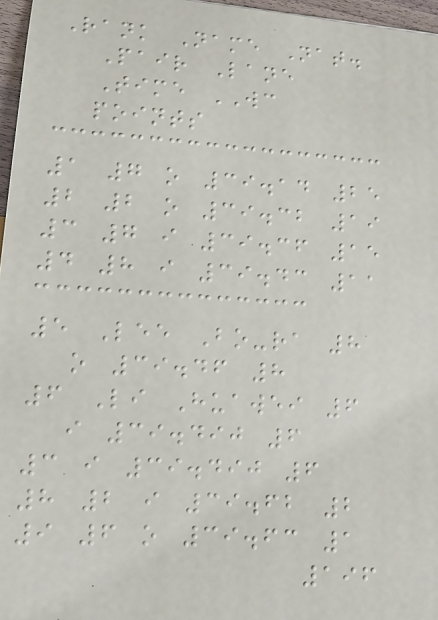Rank Name Nat.
Pair Lane
Time WC
points
1 7 o 39.14 25
2 2 o 39.32 19
3 7 i 39.36 15
4 8 i 39.43 11
5 Lee Bo-ra 8
o 39.46 8
6 Li Huawei 6
i 39.490 6
3 i 39.490 6
8 2 i 39.62 2
9 6 o 39.63 1
196
